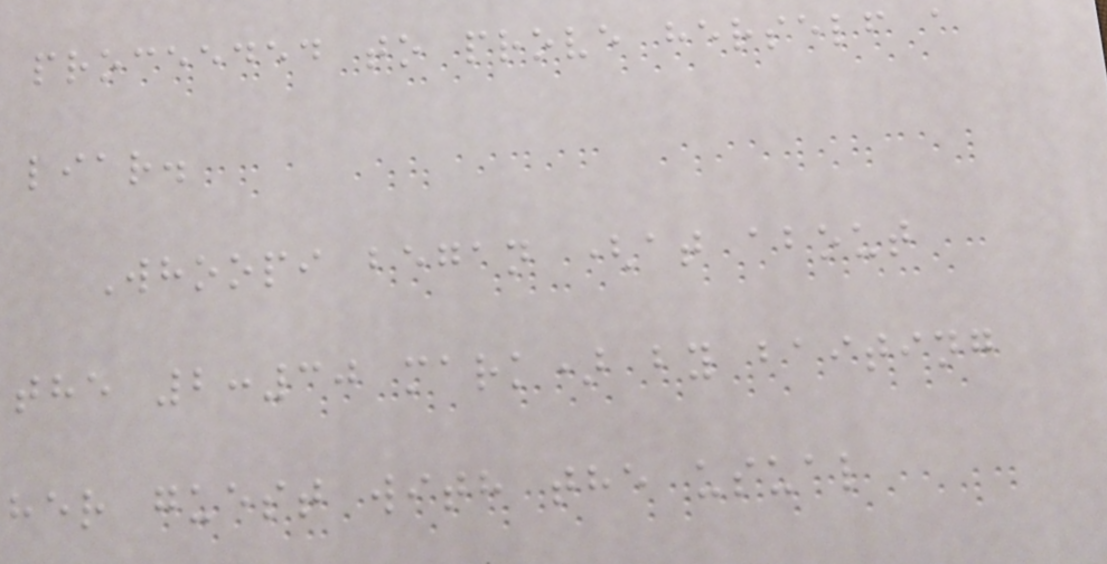proceeded to prove herself a
liar.
Whoopi began (at about
the 2:30 mark) by baiting
her guest with the usual
